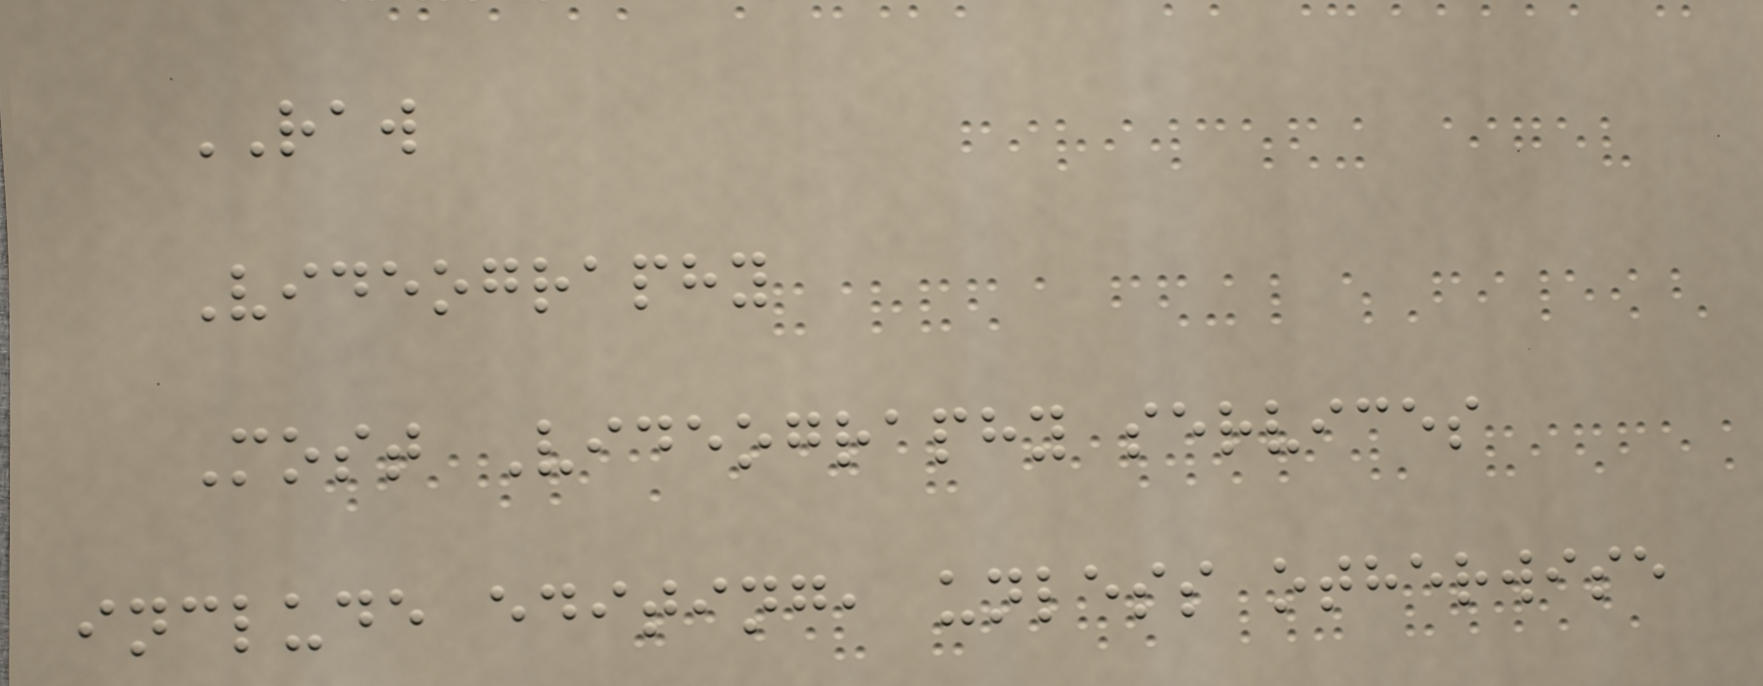RAW
Videography
Most Videography services
include editing, unless otherwise
